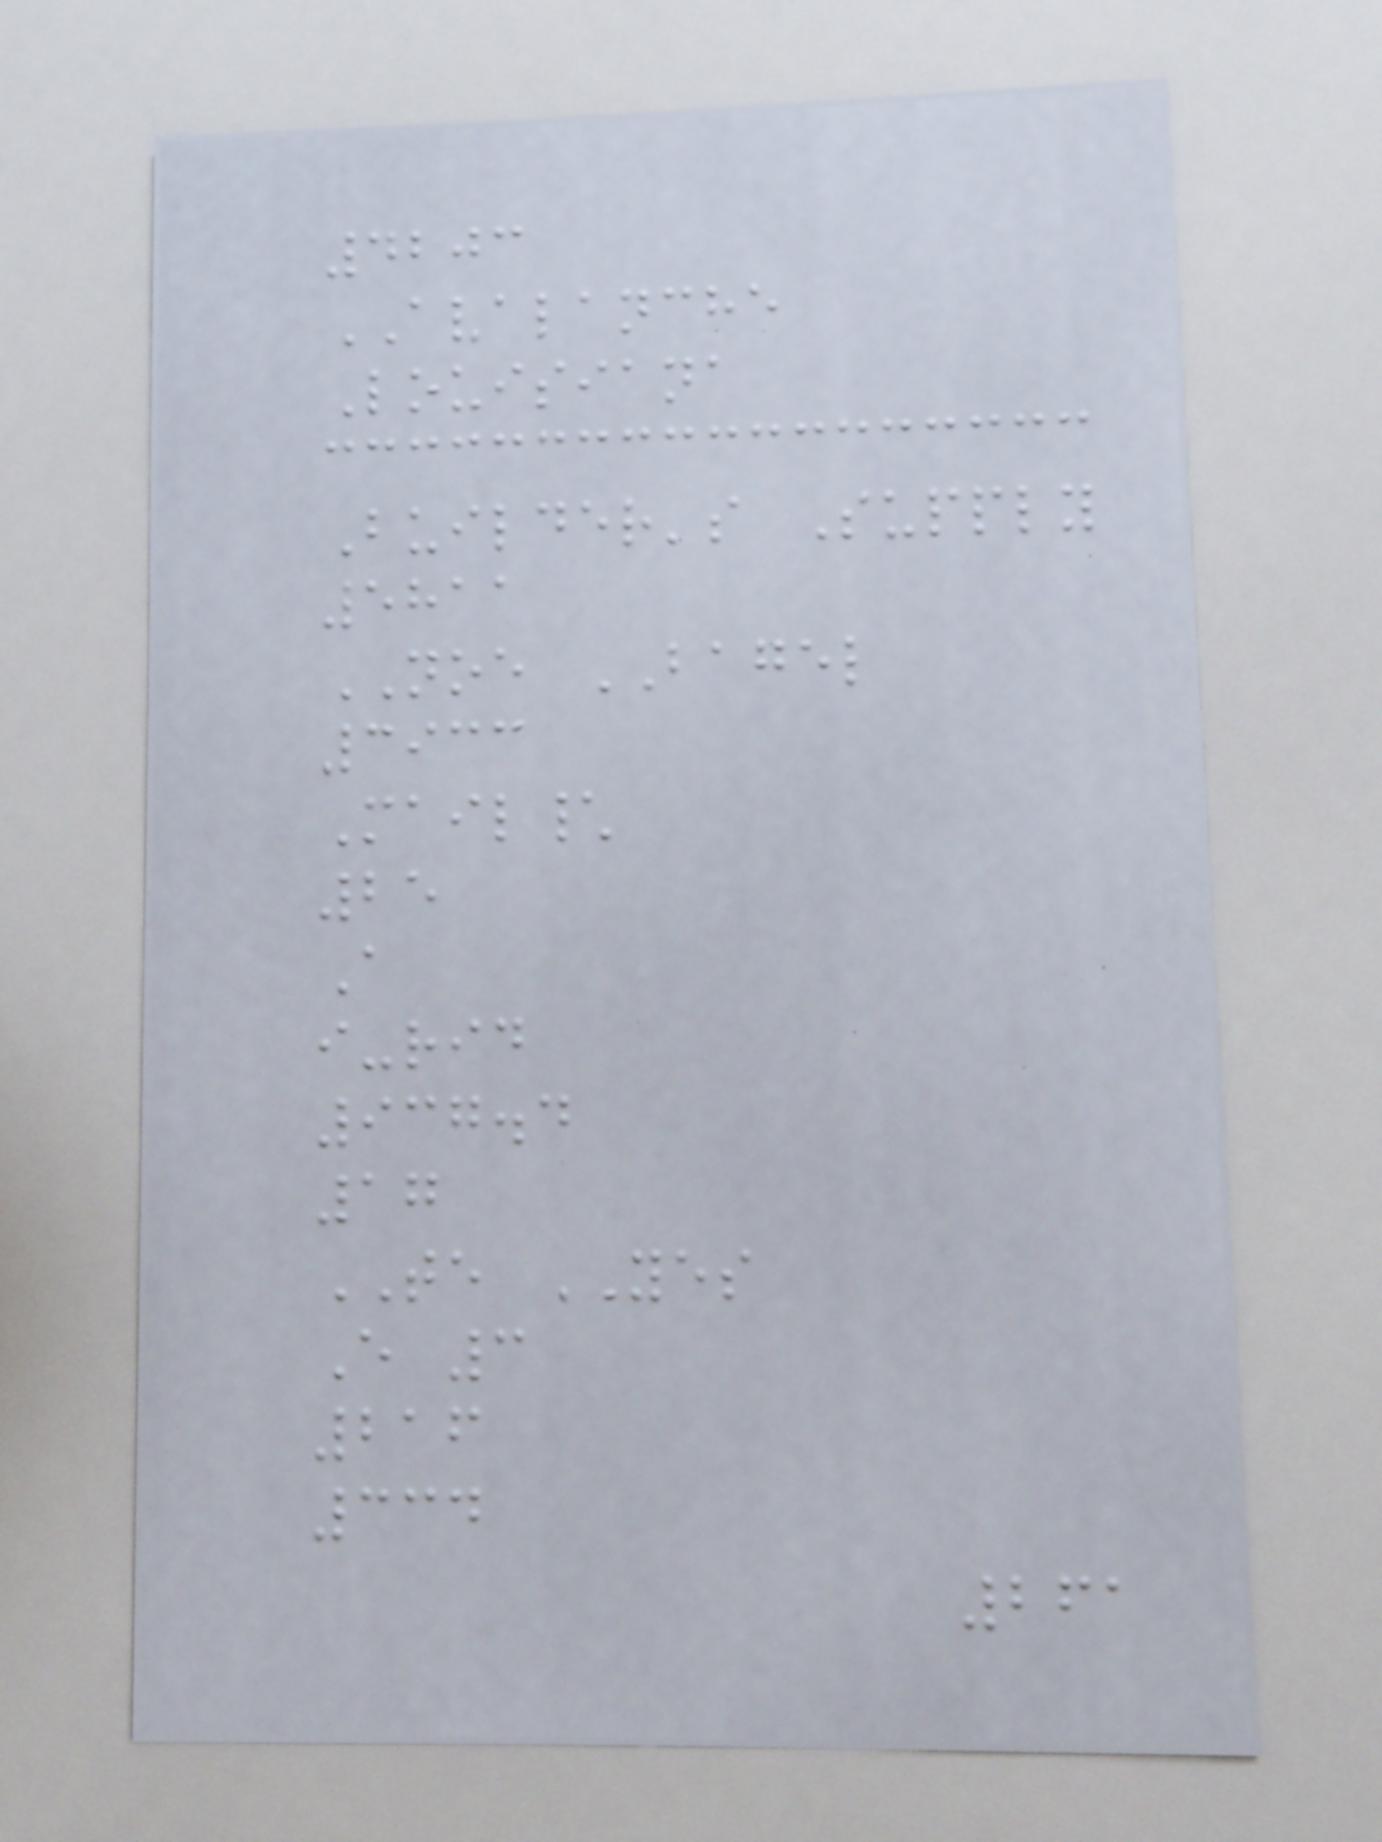4203
AVALANCHE
Louisiana
Builder's Supply
5811
NOE BAGEL
3933
Mail\
25
A
i-rid
937.4
17
TE YES
E 3
216
334
261
